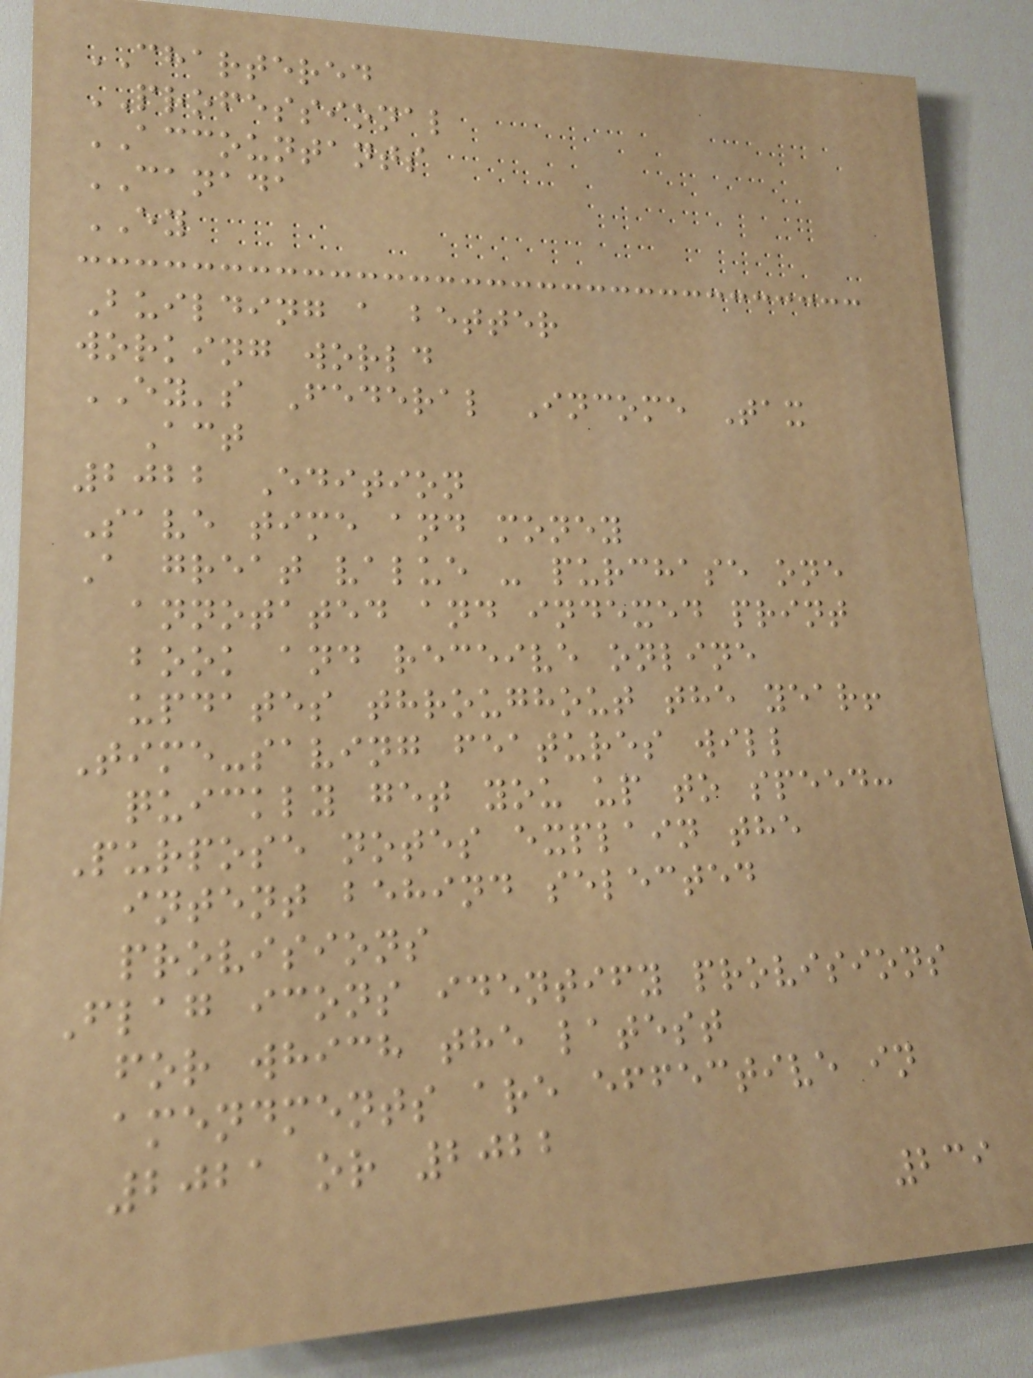CHARTERED
PROFESSIONAL
ACCOUNTANTS
CANADA
EY
Building a better
working world
EY's Federal Income Tax
Act
2022 Edition
Save time and money
A great value - purchase one
annotated and indexed print
book and receive online
updates throughout the year!
Time-saving features will
quickly get you up to speed:
Purpose notes explain the
intent behind selected
provisions
Flag icons identify provisions
for which the latest
amendments are effective in
2021 or 2022
239
